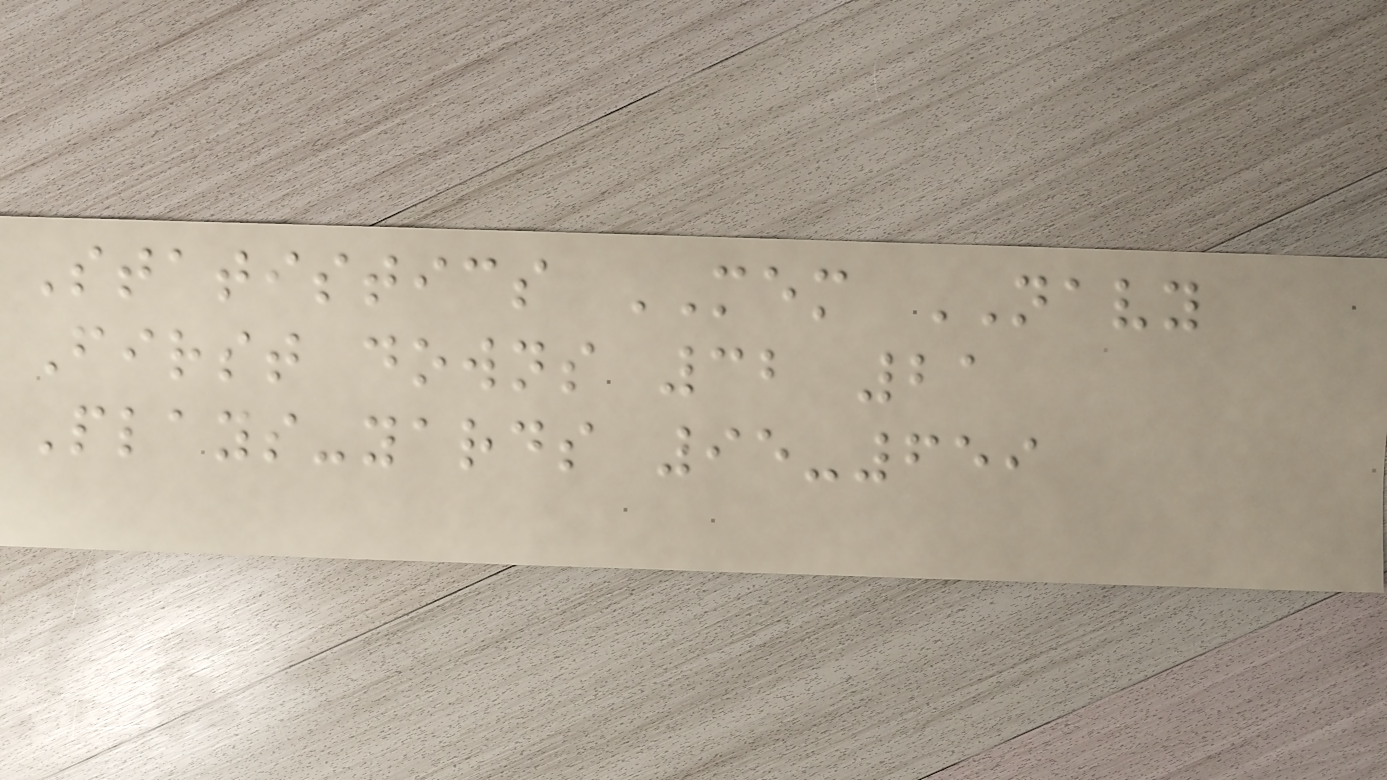Statistics MEM NAVY
First downs 32 21
Plays-yards 95-659
